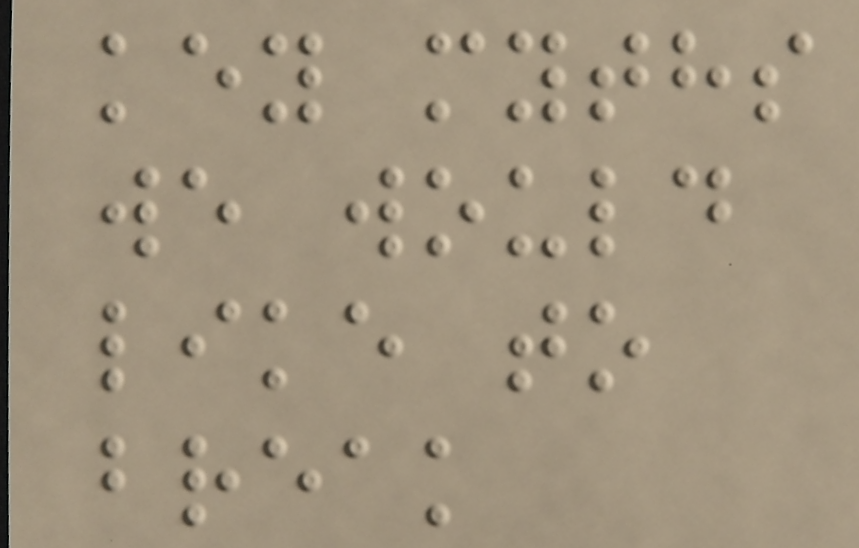key myths
we would
like to
break
